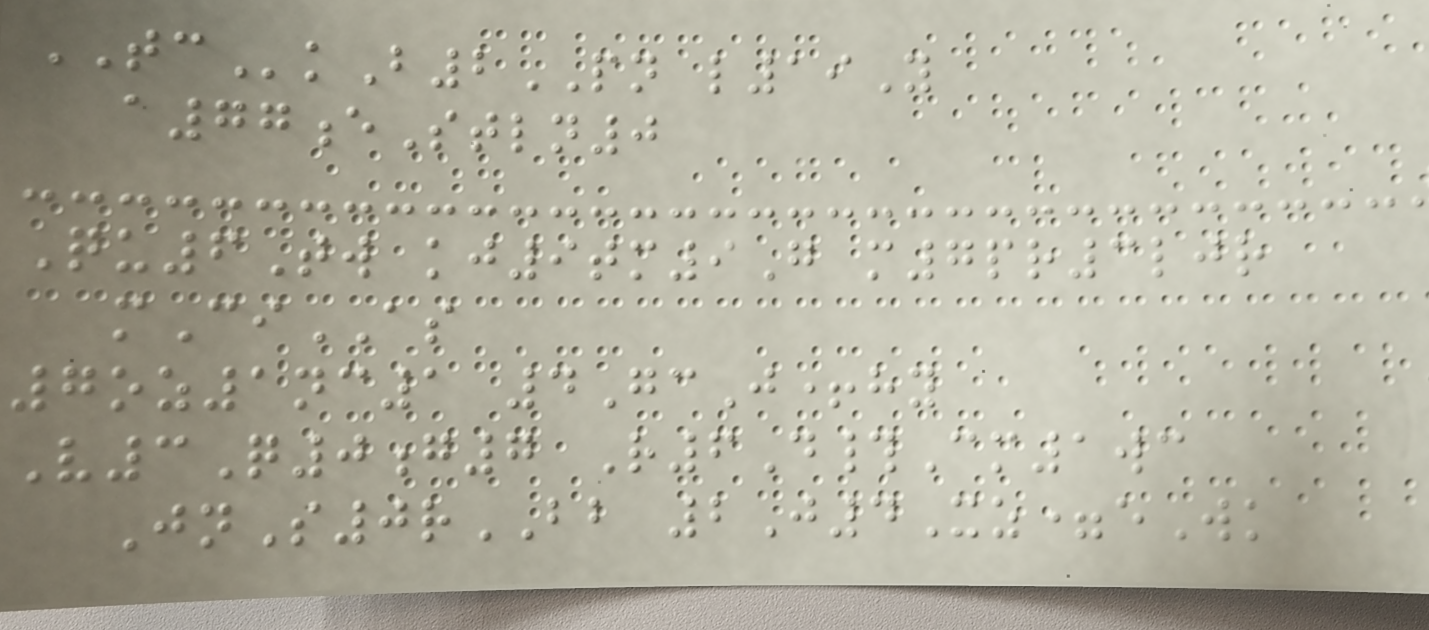TCkB2PN l19Y
a77eStln0
Qu6Tw kj9tm9G m7pr3ljr
mCiAS
7oz1nc1 4GcJ+hy
V3Q0g7 R6D#Cm1wc
JnS0rBB 2J4Xz=eWk
